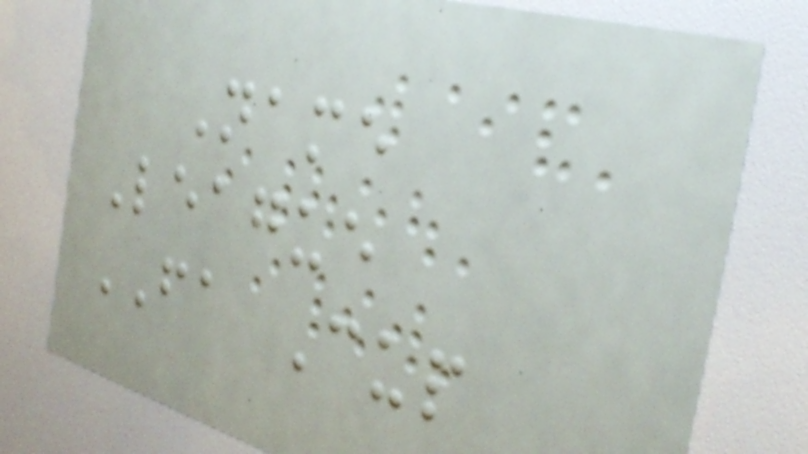Name
League
FA Cup
